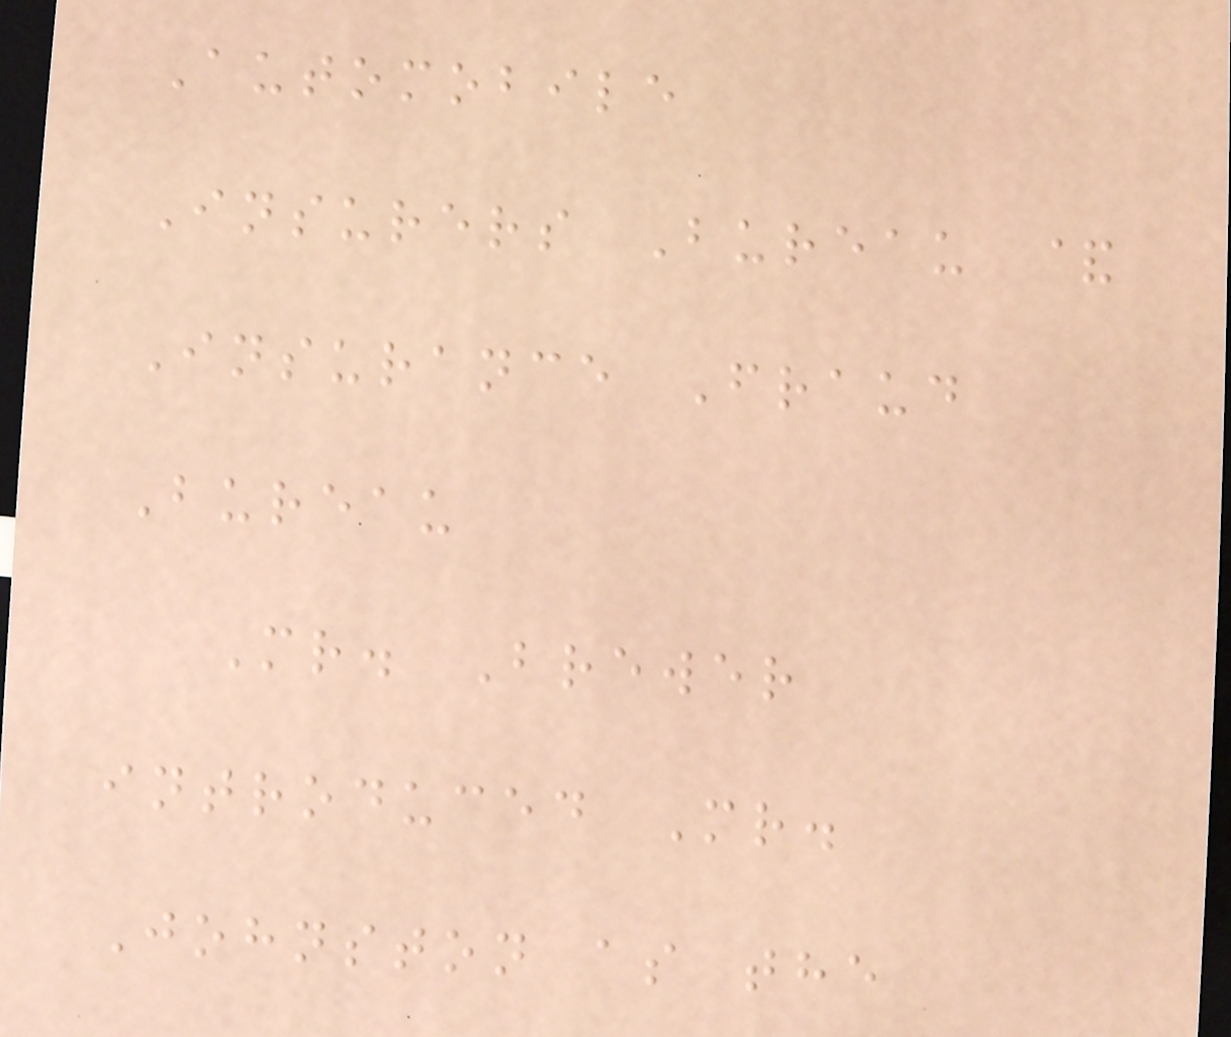Automobile
Insurers Bureau &
Insurance Fraud
Bureau
Mr. Brewer
introduced Mr.
Johnston as the
